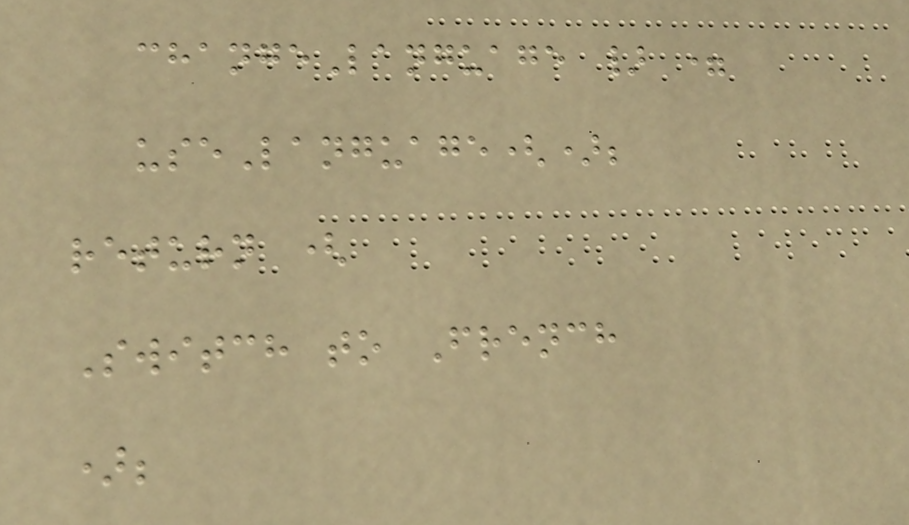changeLanguage } =
useLanguage();
return (
Switch to French
);
